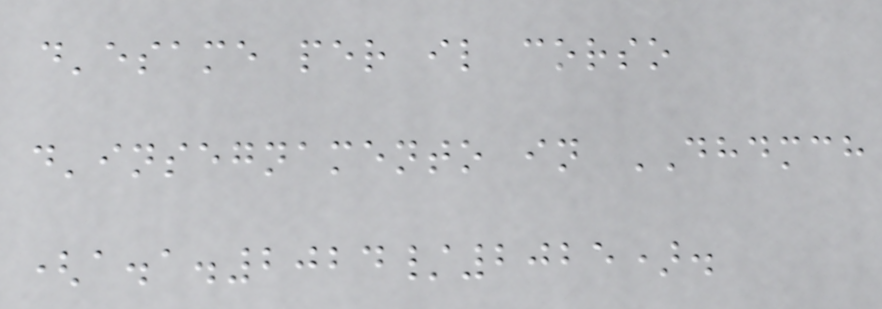d'esame per il corso
d'insegnamento in DHDMCH
(a.a.2024/2025).
